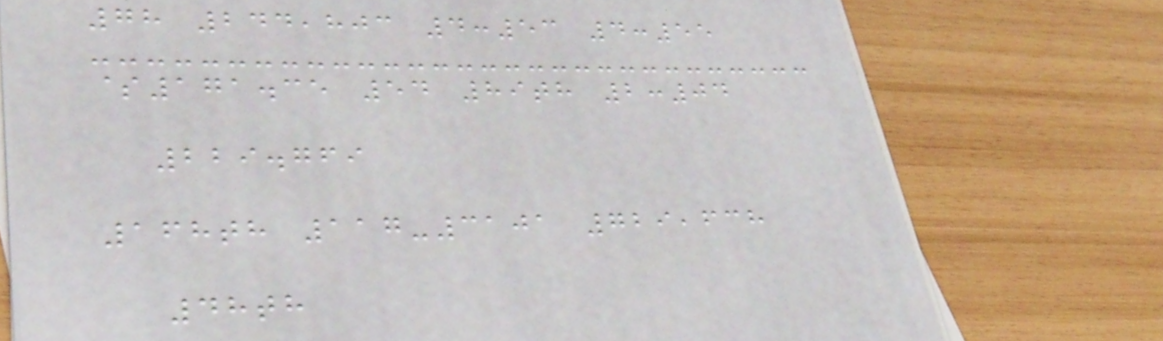78 244,803 4:53 4:55
$171.35 54 89th 2:04
229.769
168th 117-3101 729,638
48th
